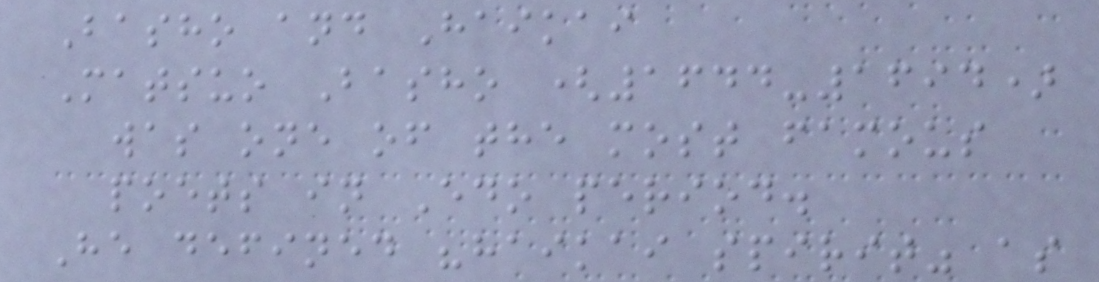Basho and Haikai
Matsuo Basho (1644-1694)
was one of the most famous
poets in Edo period.
He defined "haikai spirit" as
